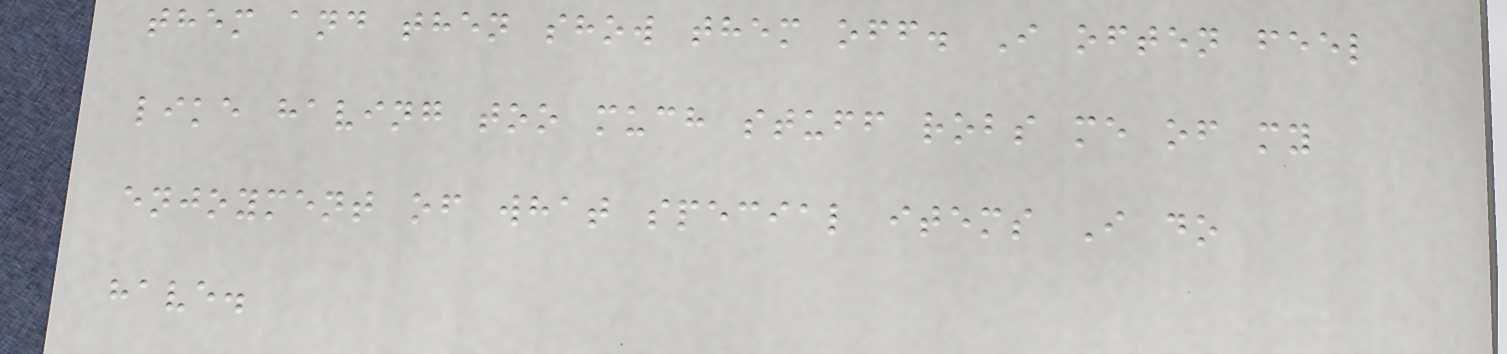them and then show them off. I often feel
like having too much stuff robs me of my
enjoyment of what special items I do
have.
